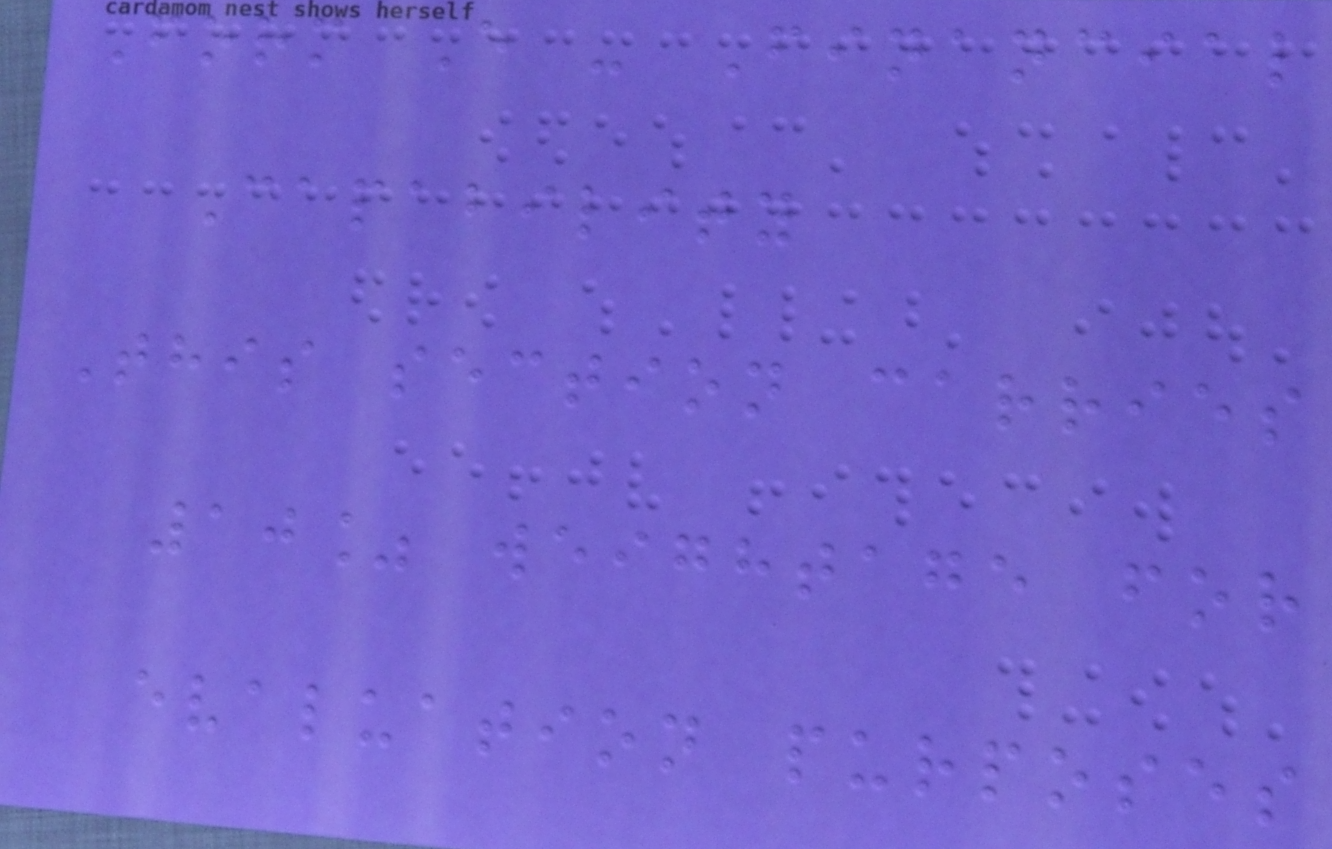Form E - Financial
Capability
This section carries
10% weightage for
evaluation purposes
